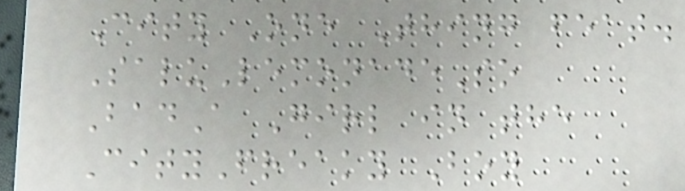City One Thing feat.
SaluLemonadeSo
BadA Girl in the
CityFreaky Boy
